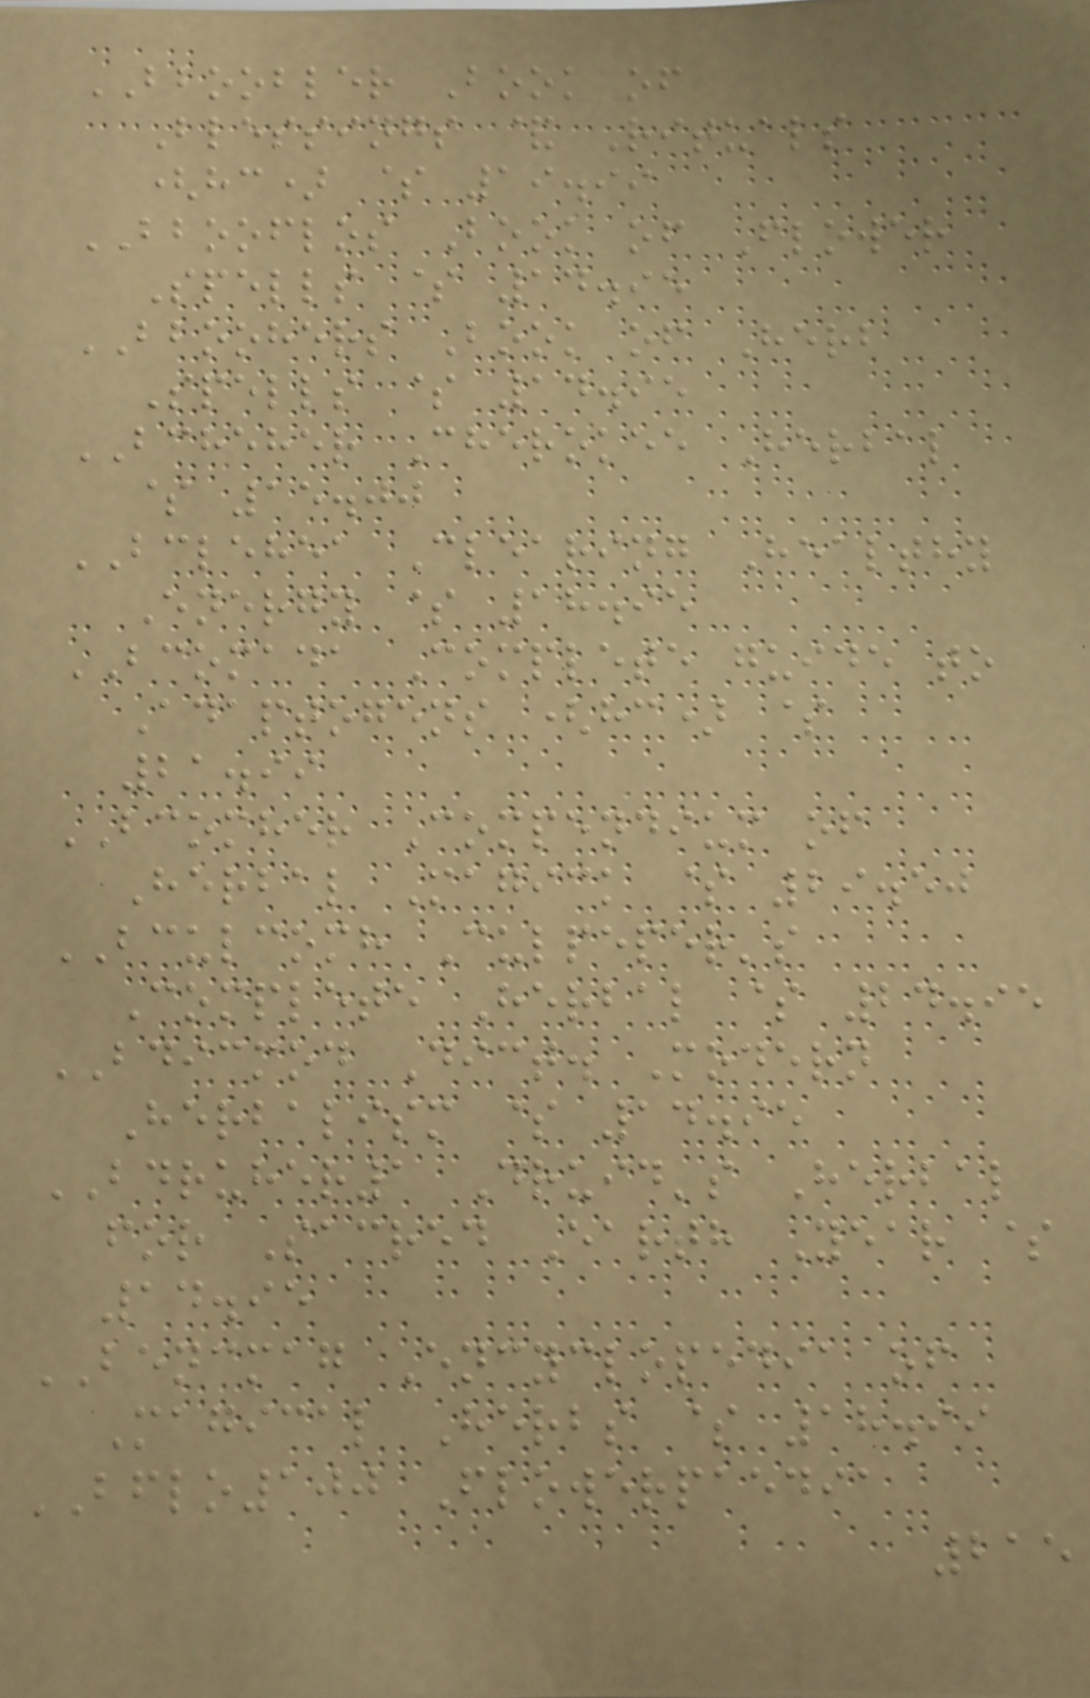BBOOBLER Book of
Blessings & Rituals
(hc) $ 19.99
BBOOFLOS Book of Flower
Spells $ 14.95
BBOOHERS Book of Herb
Spells $ 14.95
BCHEHER Cherokee Herbal
$ 15.00
BCLEHEA Clearing Healthy
Energy $ 18.95
BCOMADA Complete guide to
Adaptogens (hc) $
21.99
BCOMHER Compendium of
Herbal Magick $ 29.50
BCULCOMH Culpeper's
Complete Herbal $ 24.95
BDICMOD Dict. Modern
Herbalism $ 14.95
BDRUHER1 Druid's Herbal
for Sacred Earth Year $
14.95
BENCMAG Encyclopedia of
Magical Herbs $ 18.99
BFLO100 Flowerpaedia
215
